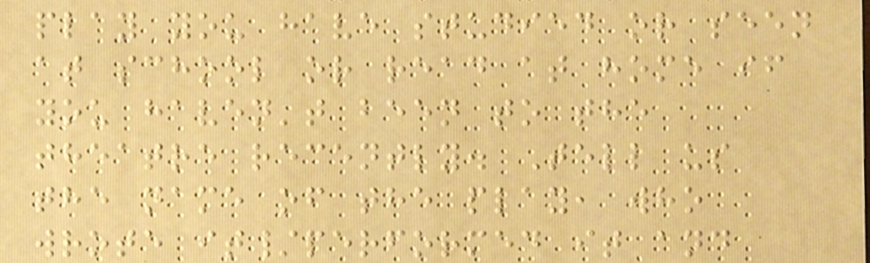play you have studied or seen
at school or read at home if
you haven't been to the
theatre recently. Tell us
the name of the play, who
wrote it/performed it and
